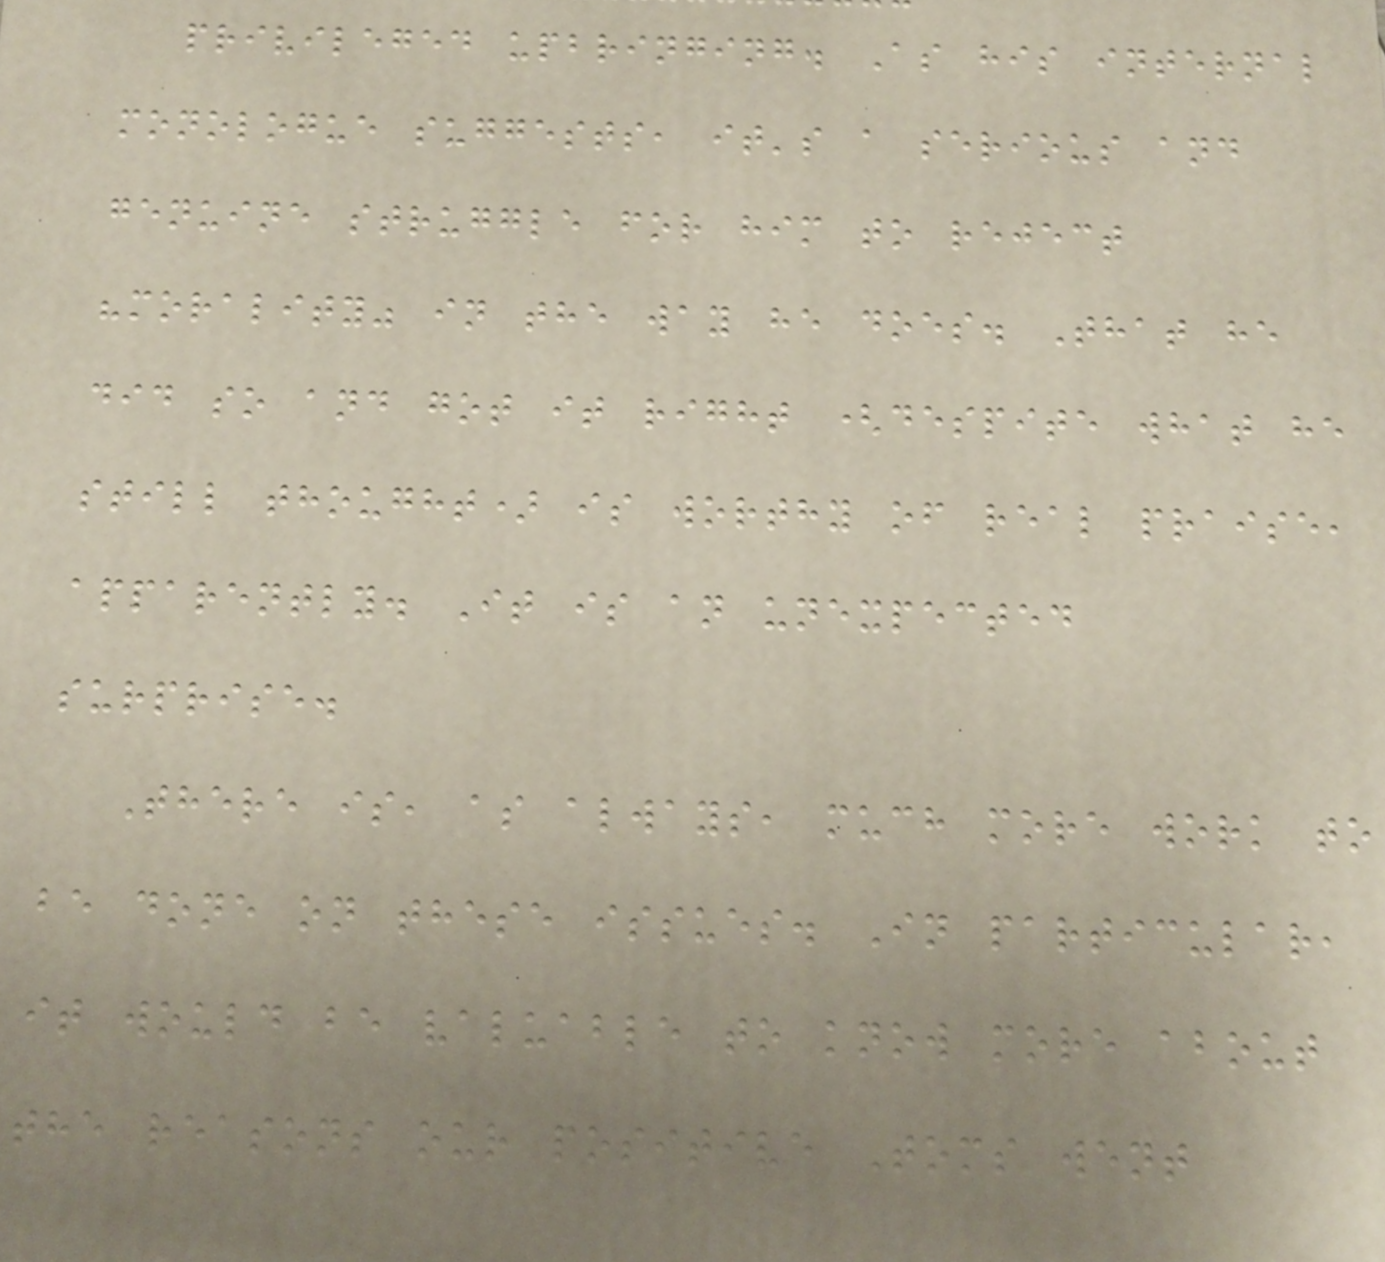privileged upbringing. As his internal
monologue suggests, it's a serious and
genuine struggle for him to reject
"morality" in the way he does. That he
did so and got it right (despite what he
still thought) is worthy of real praise,
apparently. It is an unexpected
surprise.
There is, as always, much more work to
be done on these issues. In particular,
it would be valuable to know more about
the reasons our positive Toms went
